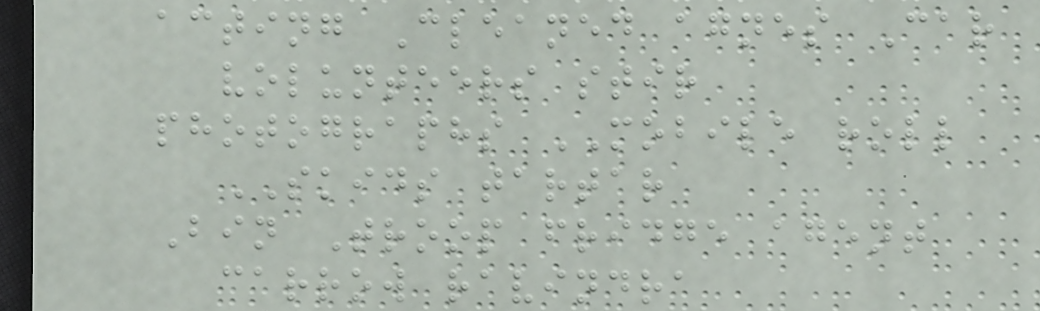acting Cleaned agnes Car
volunteers stir
photographs MOBILE roll
SKIDS tartar
Bin Troop fridge agent
carrow ravindra
